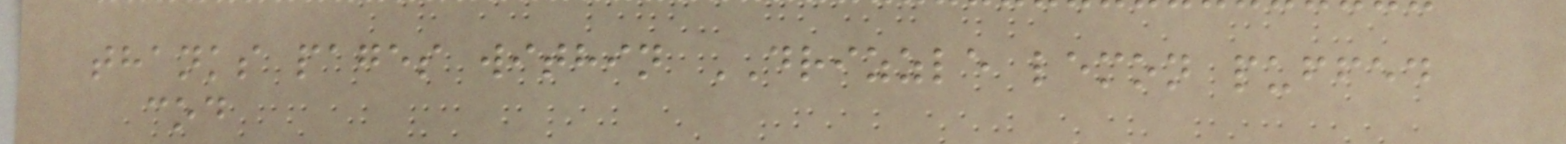thanks pages within DRIZZLE lemon puffed
cod
